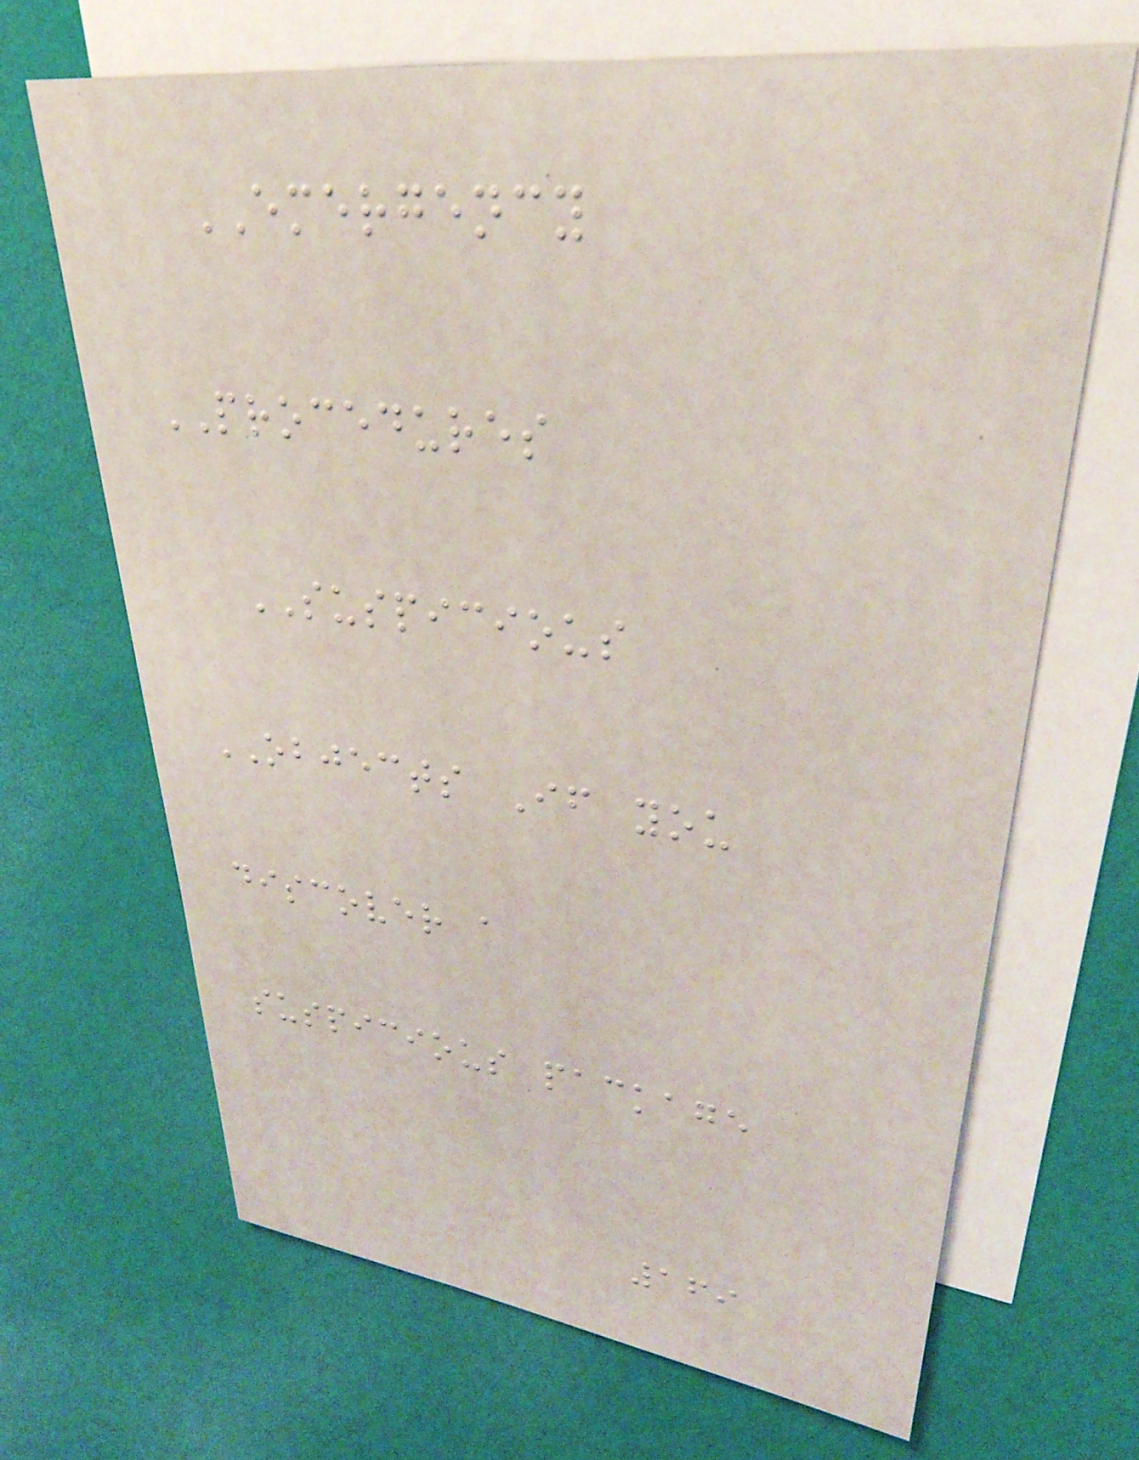EMERGENCY
PROCEDURES
SUSPICIOUS
OBJECTS If you
discover a
suspicious package
169
